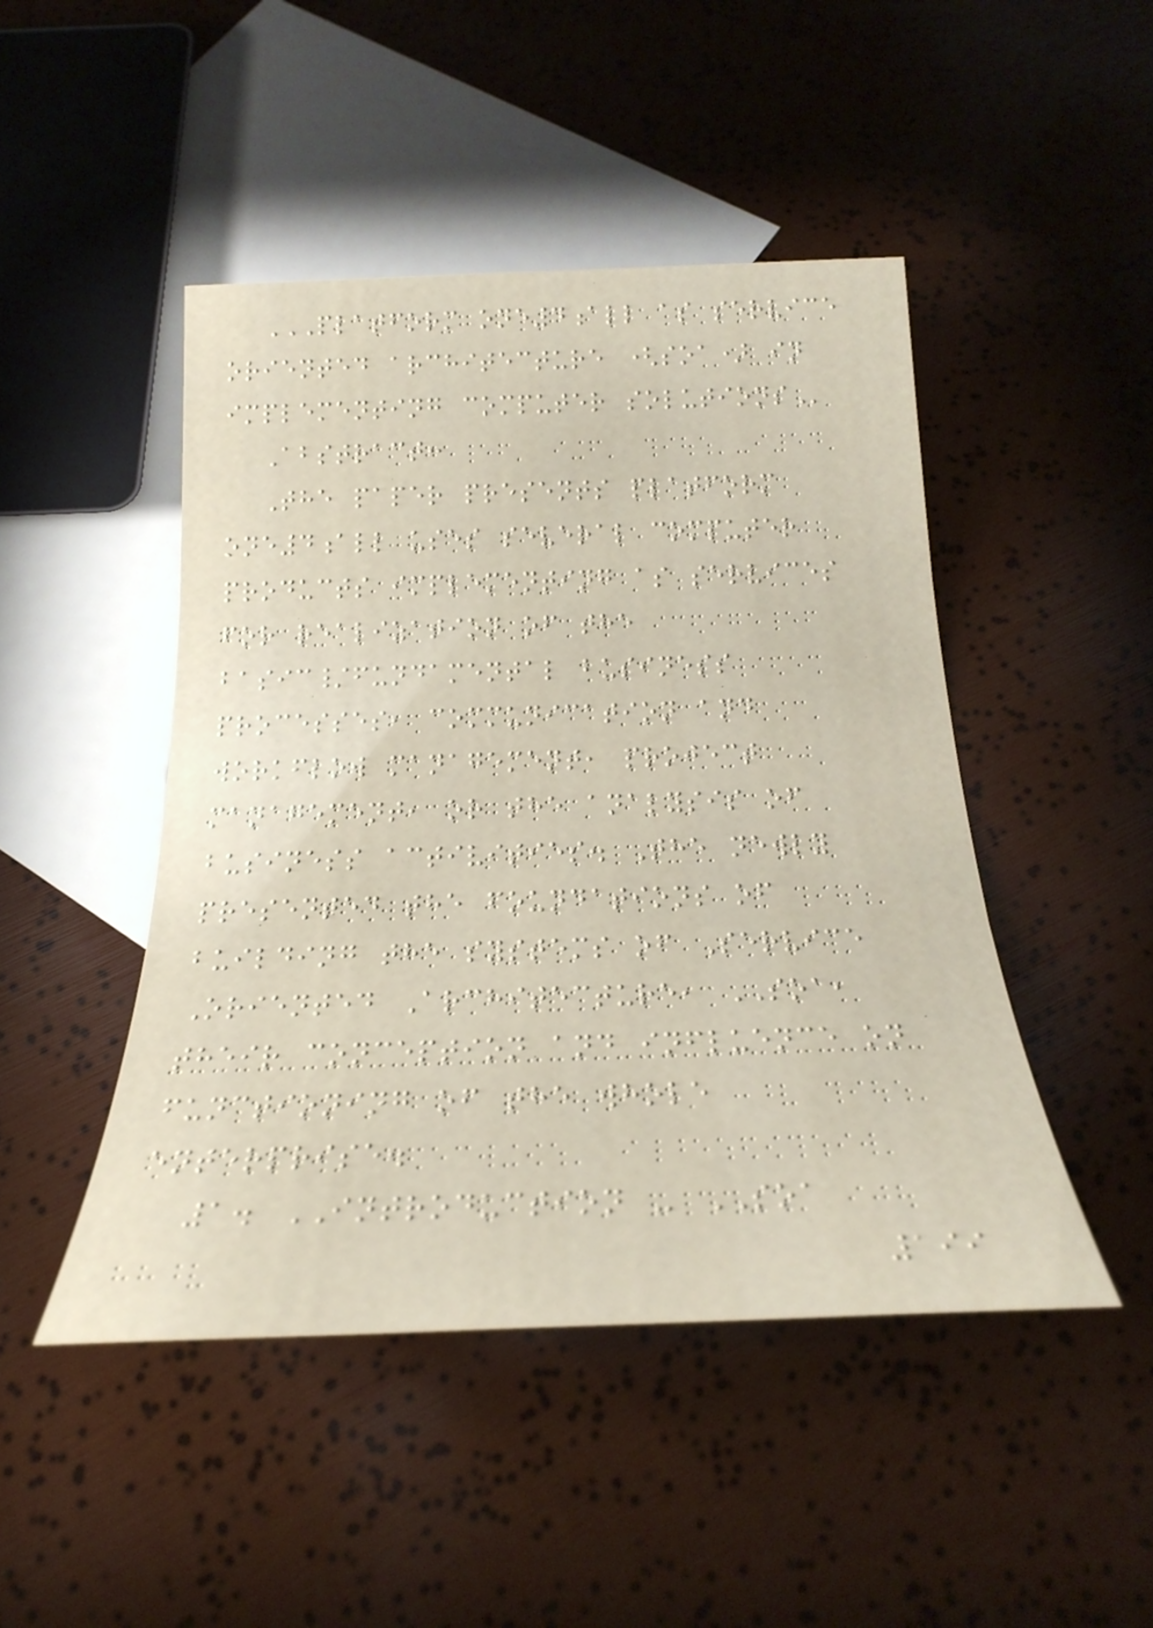PLATFORM ONE4ALL AS SERVICE
ORIENTED ARCHITECTURE (SOA) IN
IMPLEMENTING COMPUTER SOLUTIONS
Abstract:
The paper presents platform
one4all uses several computer
products implementing as services
for realization of the
basic/fundamental business
processes, communication and
workflow management, project
management, or the analysis of
business activities. The newly
presented the foundations of
building the systems of Service
Oriented Architecture, SOA,
their conception and influence on
functioning of the whole
enterprise.
1. INTRODUCTION - SOA
199
